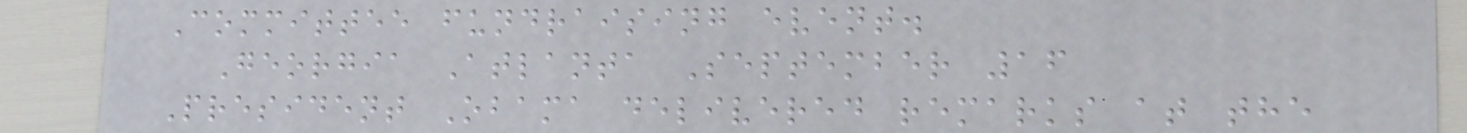Committee fundraising event.
Georgia Atlanta September 16
President Obama delivered remarks at the
